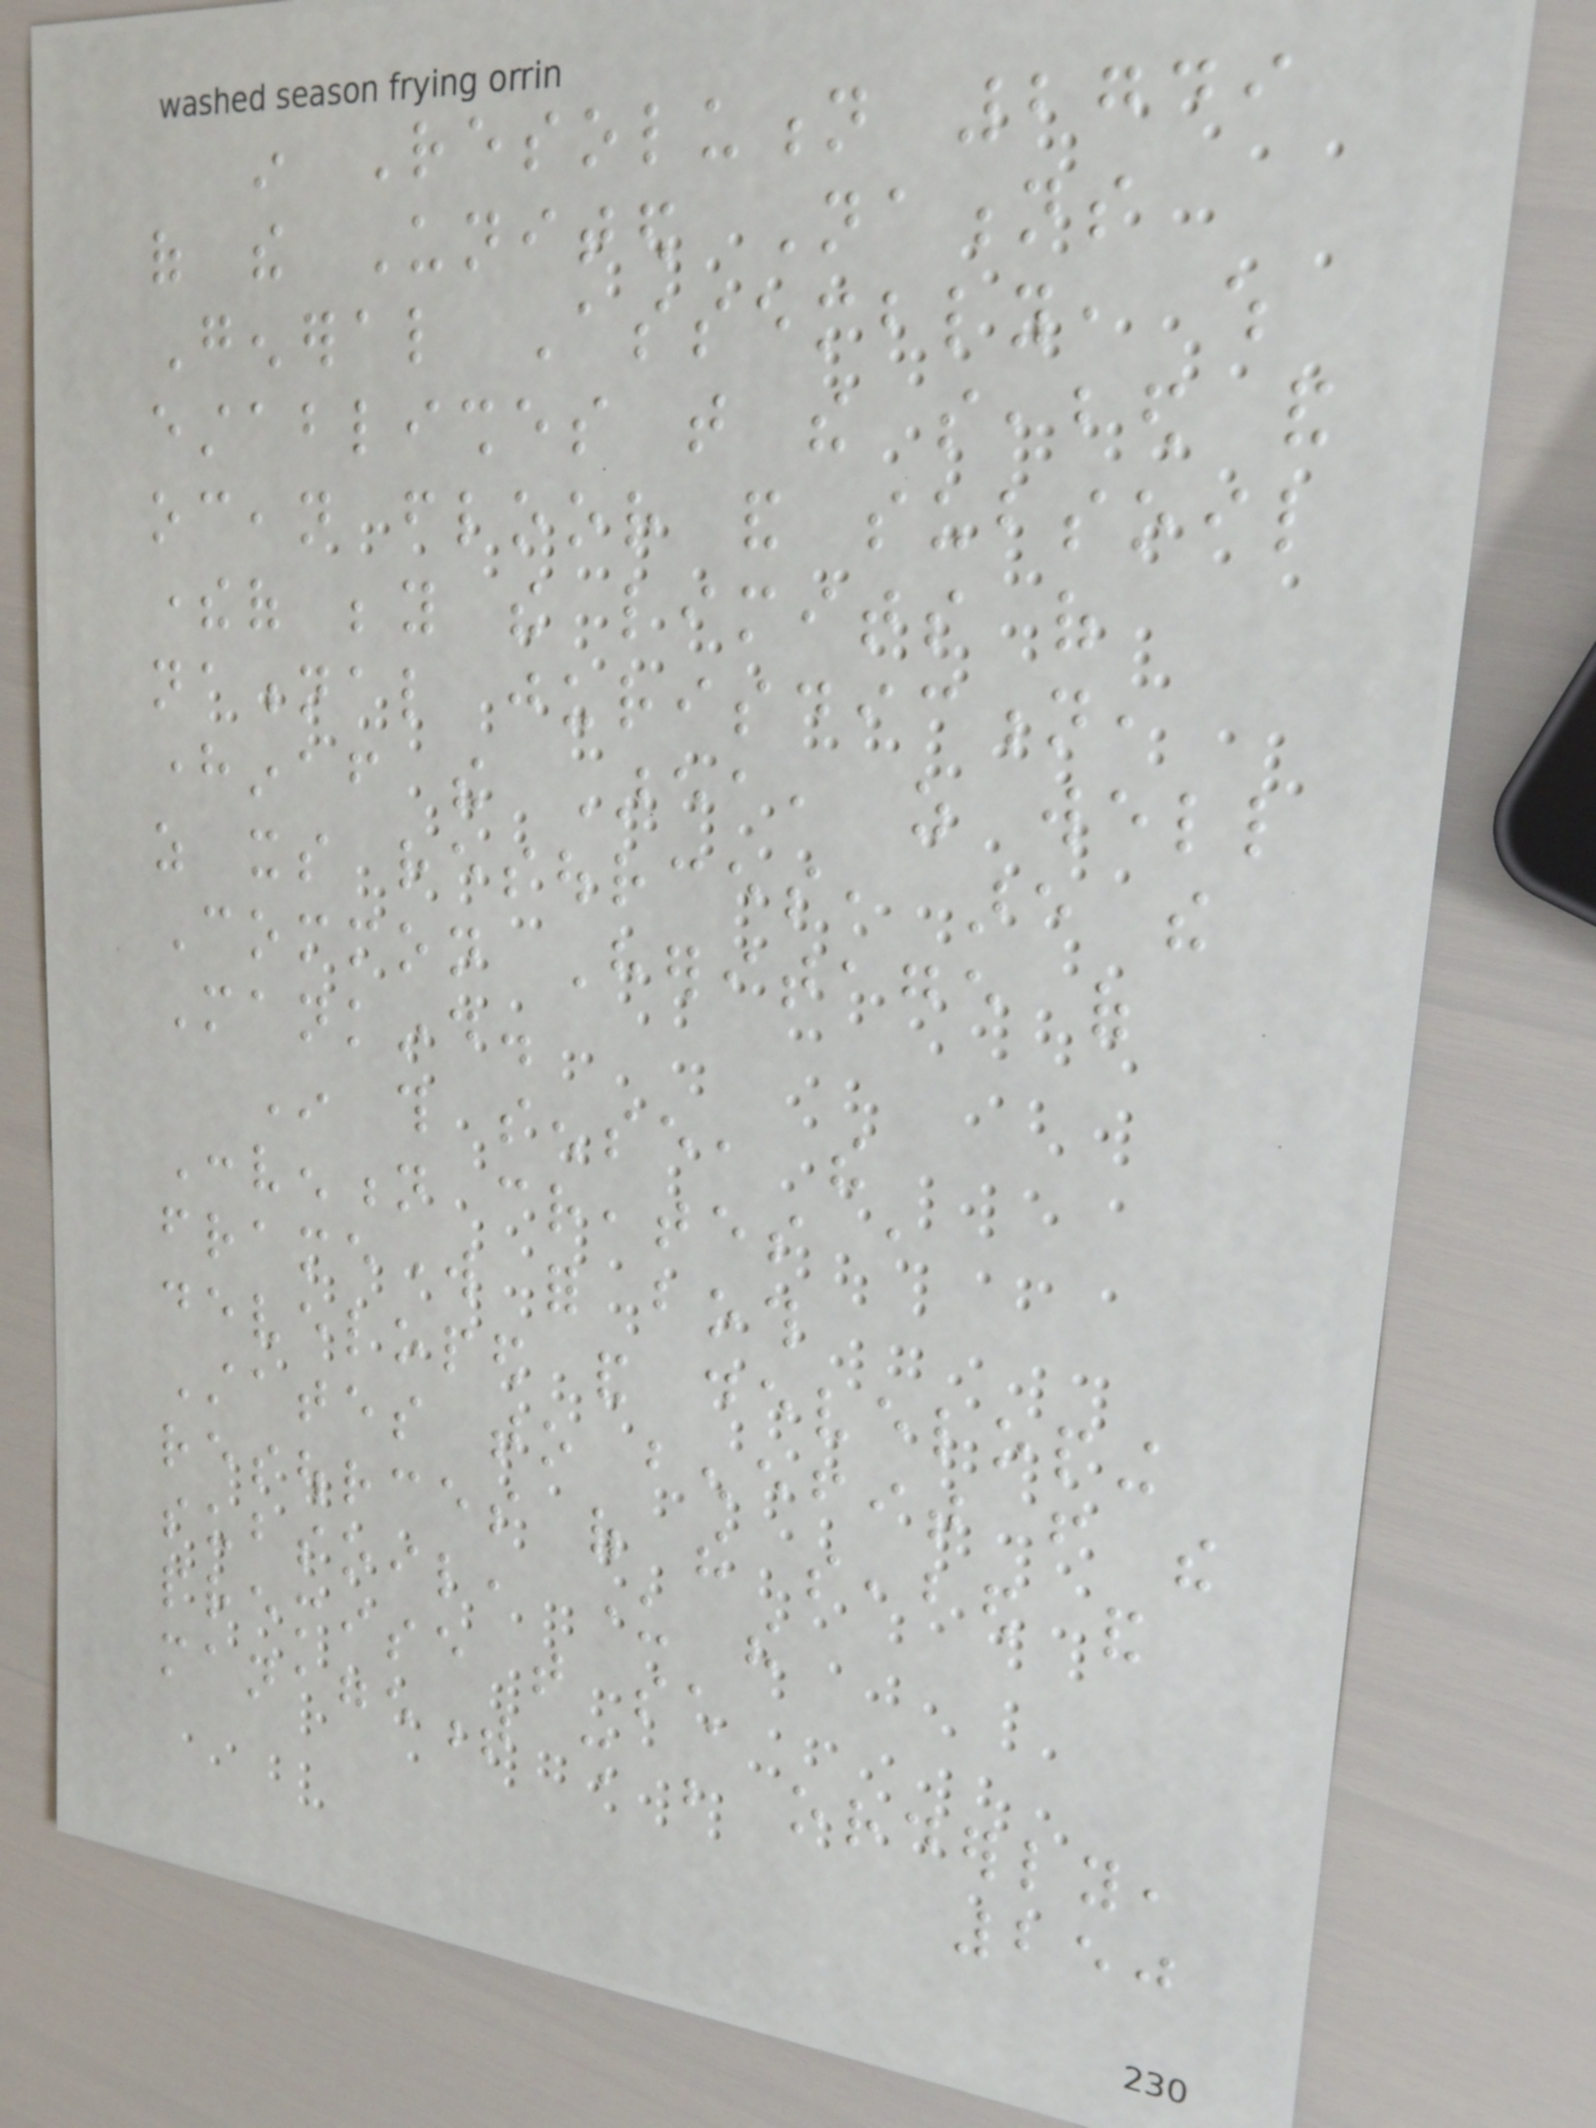in Resolution 2749
of the United Nations
General Assembly, which
establishes that the seabed and
ocean floor and subsoil
thereof beyond the limits of
national jurisdiction,
hereinafter the Area, as well
as its resources, are the
Common Heritage of
Mankind.
In this sense, the
Convention creates a
framework for both
developed and developing
States to benefit from the
resources of the seabed and
subsoil, under the
premise that such
management shall be orderly,
250
